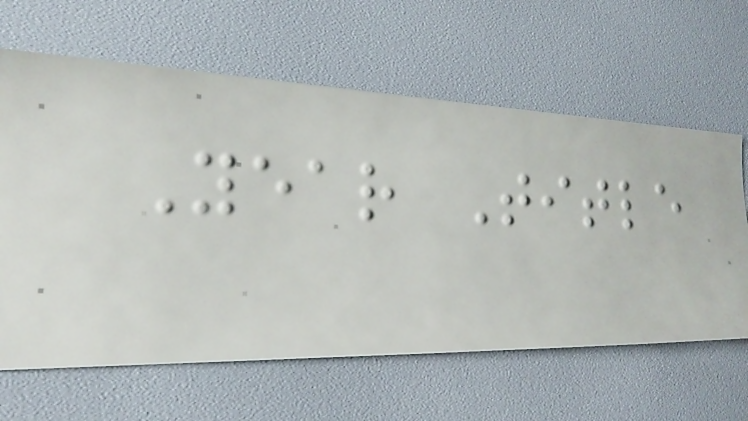Year Title
